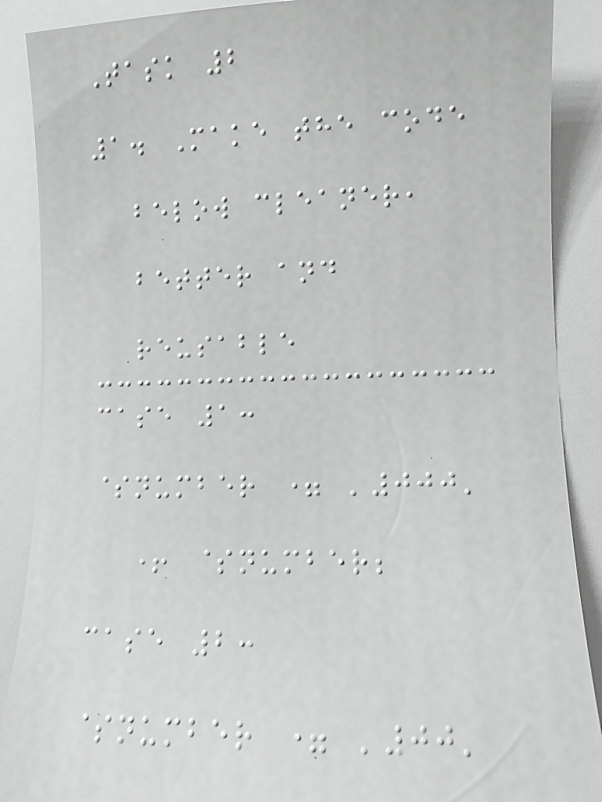Task 2
1. Make the code
below cleaner,
better and
reusable
case 1:
$number = '000'
+ $number;
case 2:
$number = '00'
